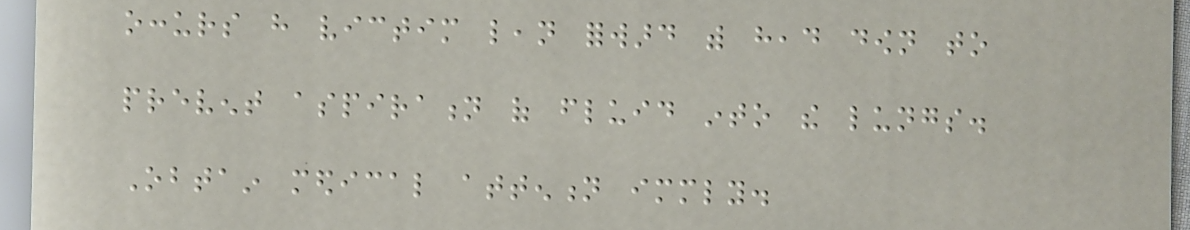occurs have victim lean forward with head down to
prevent aspiration of fluid into the lungs.
Obtain medical attention immediately.
